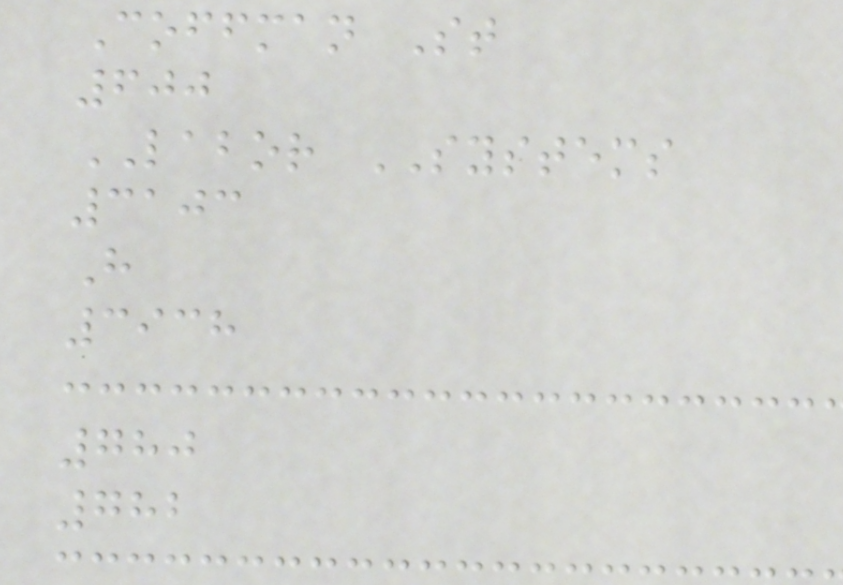Coffman St
600
LABOR SYSTEMS
3103
H
3938
780
782
